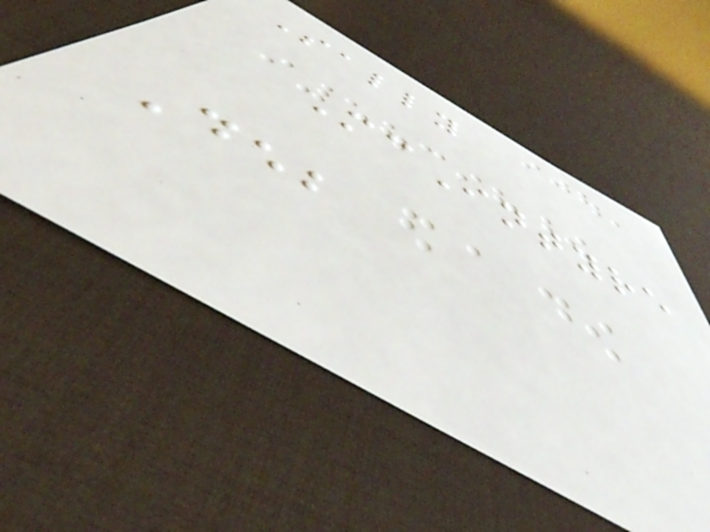Sally
McIntyre
Deb
